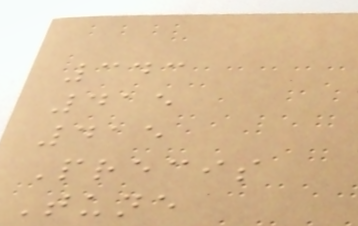343
415
415
Precis
Tune
